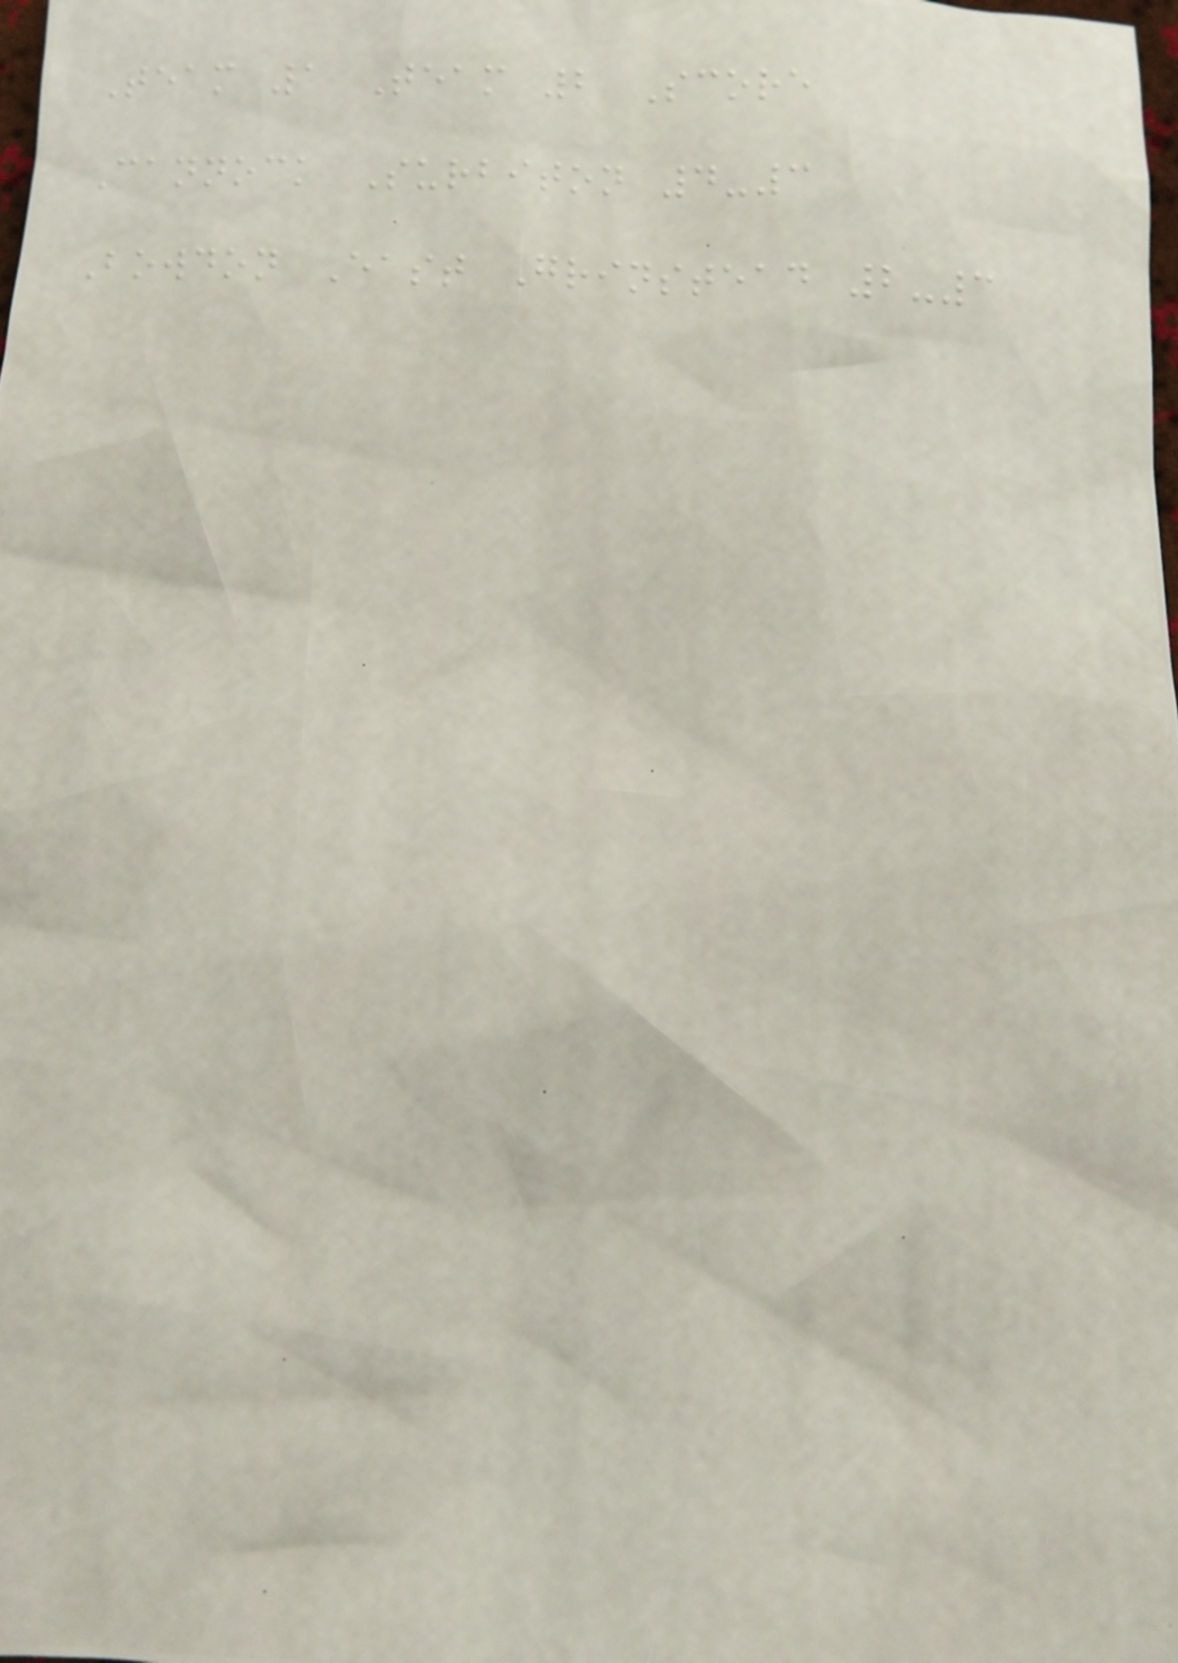Team 1 Team 2 Score
Cannock Surbiton 4-3
Bowdon East Grinstead 2-3
